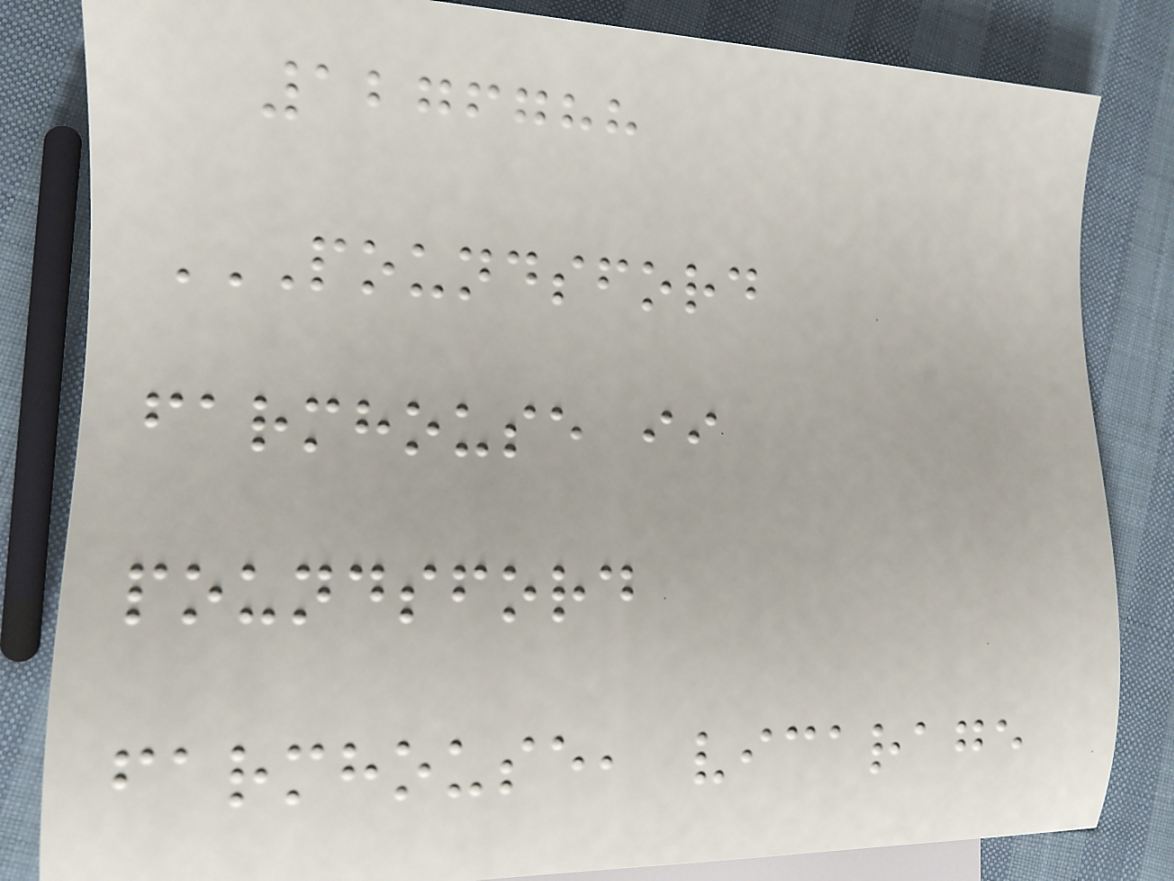1276788
POUNDSFORD
FARMHOUSE II
POUNDSFORD
FARMHOUSE, VICARAGE
